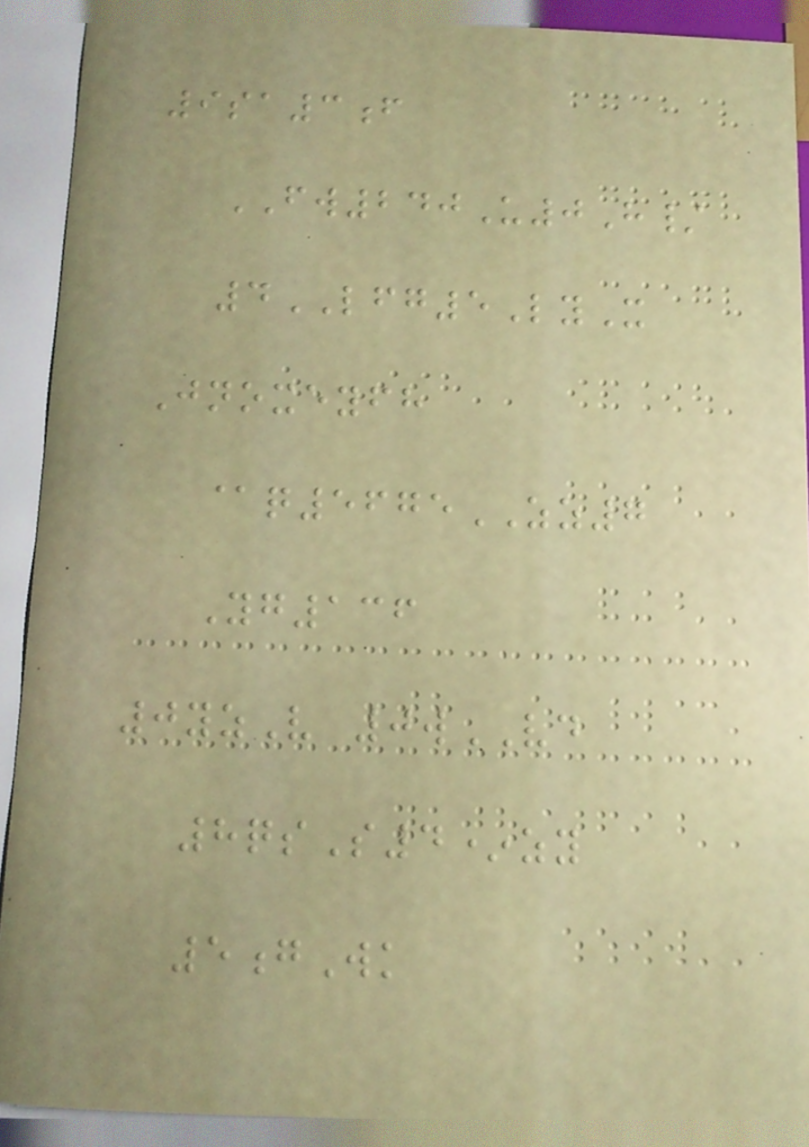9sa3f
FW240U0H/
4LFG5LyX
Jnoxeyfh
@q5675ZZ7
Yg136
0yzV 0wVD
8qsS4*zy
5gWk
